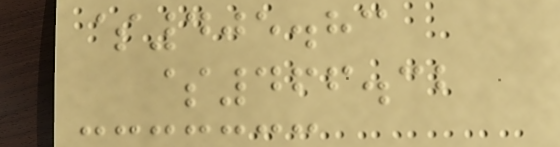$405.83
$466.32
